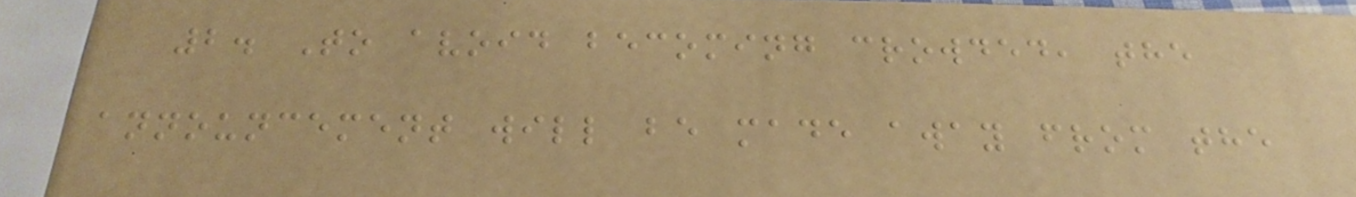2. To avoid becoming crowded, the
announcement will be made away from the
